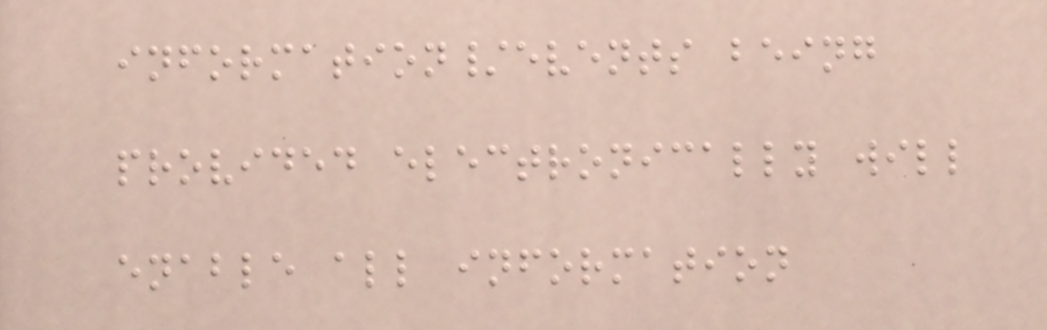information/events being
provided electronically will
enable all information
